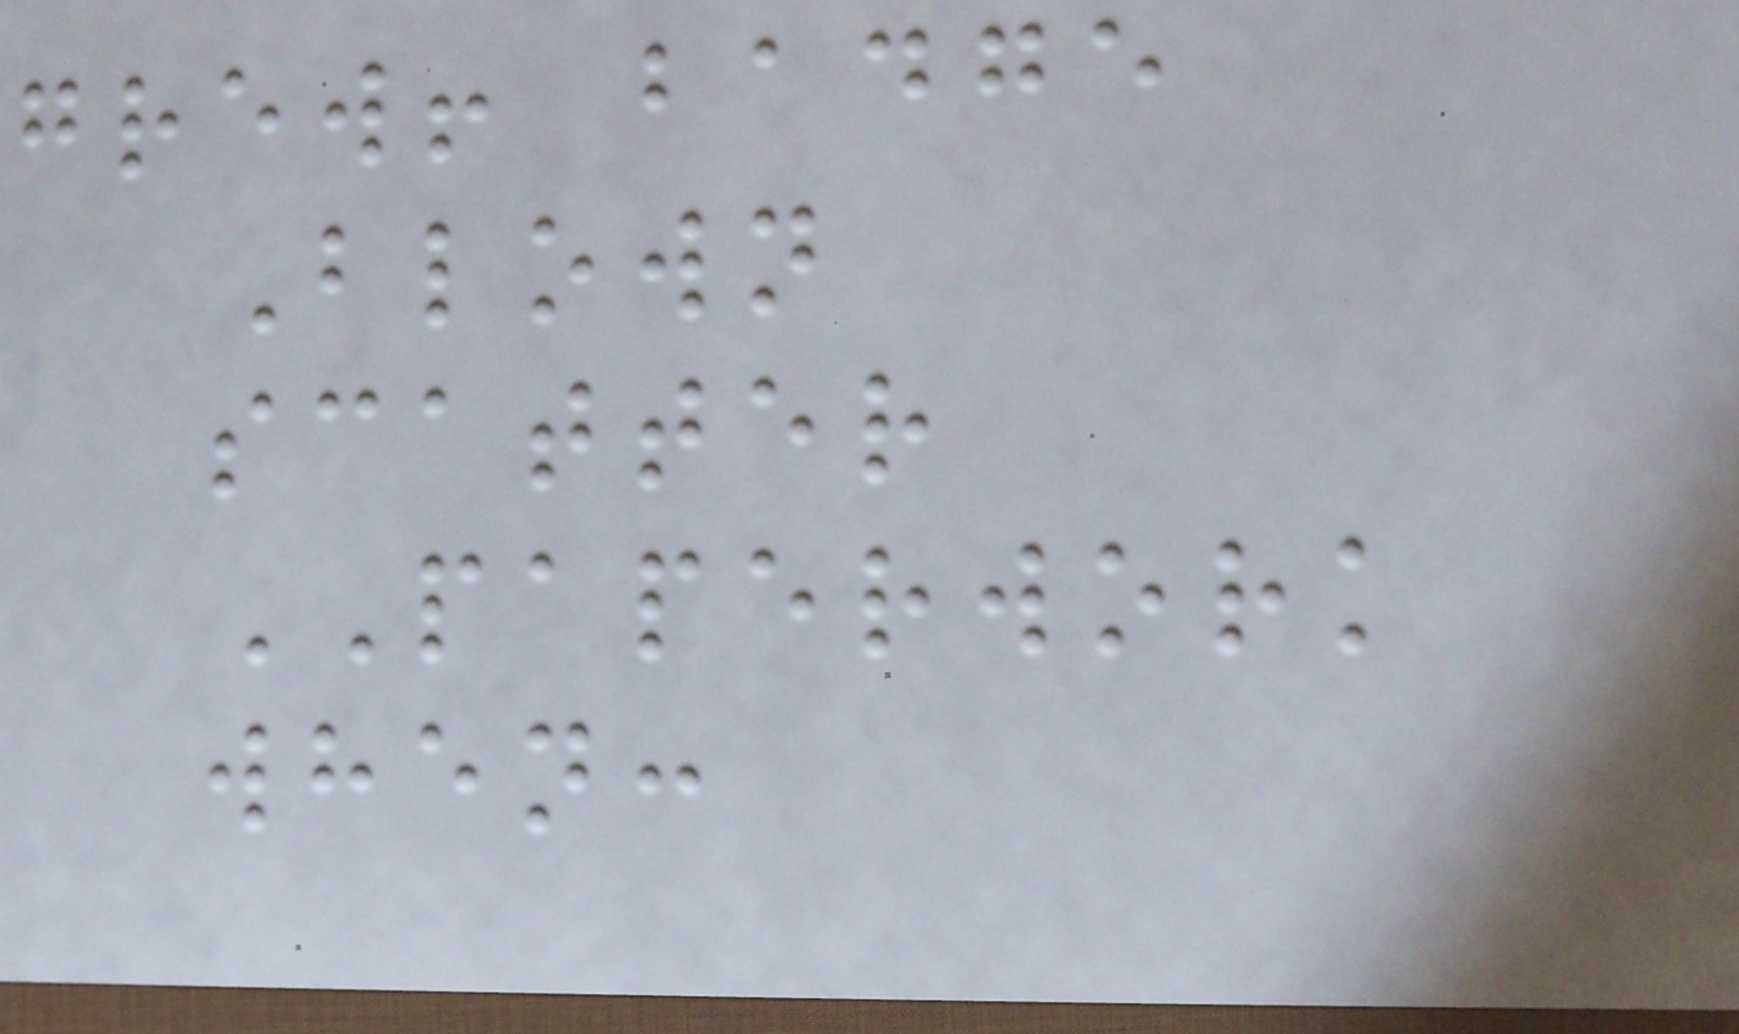grew! badge
Blown
scatter
PAPERWORK
when:
